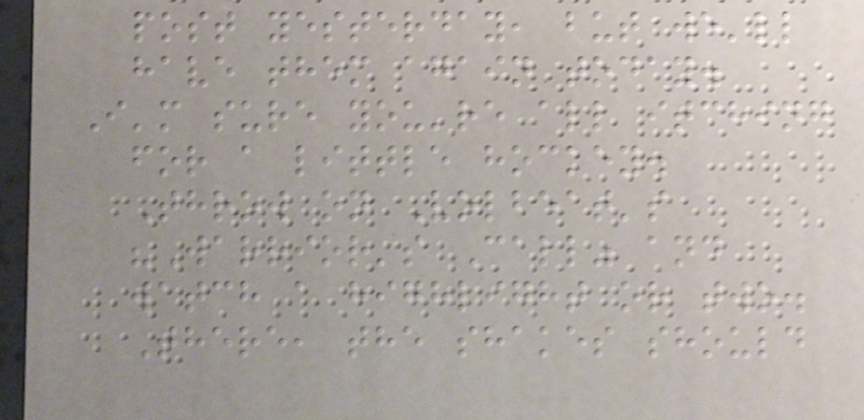post yesterday, but we'll
have them again today.
I'm sure you're all itching
for a little hockey.
Throw on Volbeat's
"Warrior's Call" and
watch a highlight or two.
There, the shakes should
